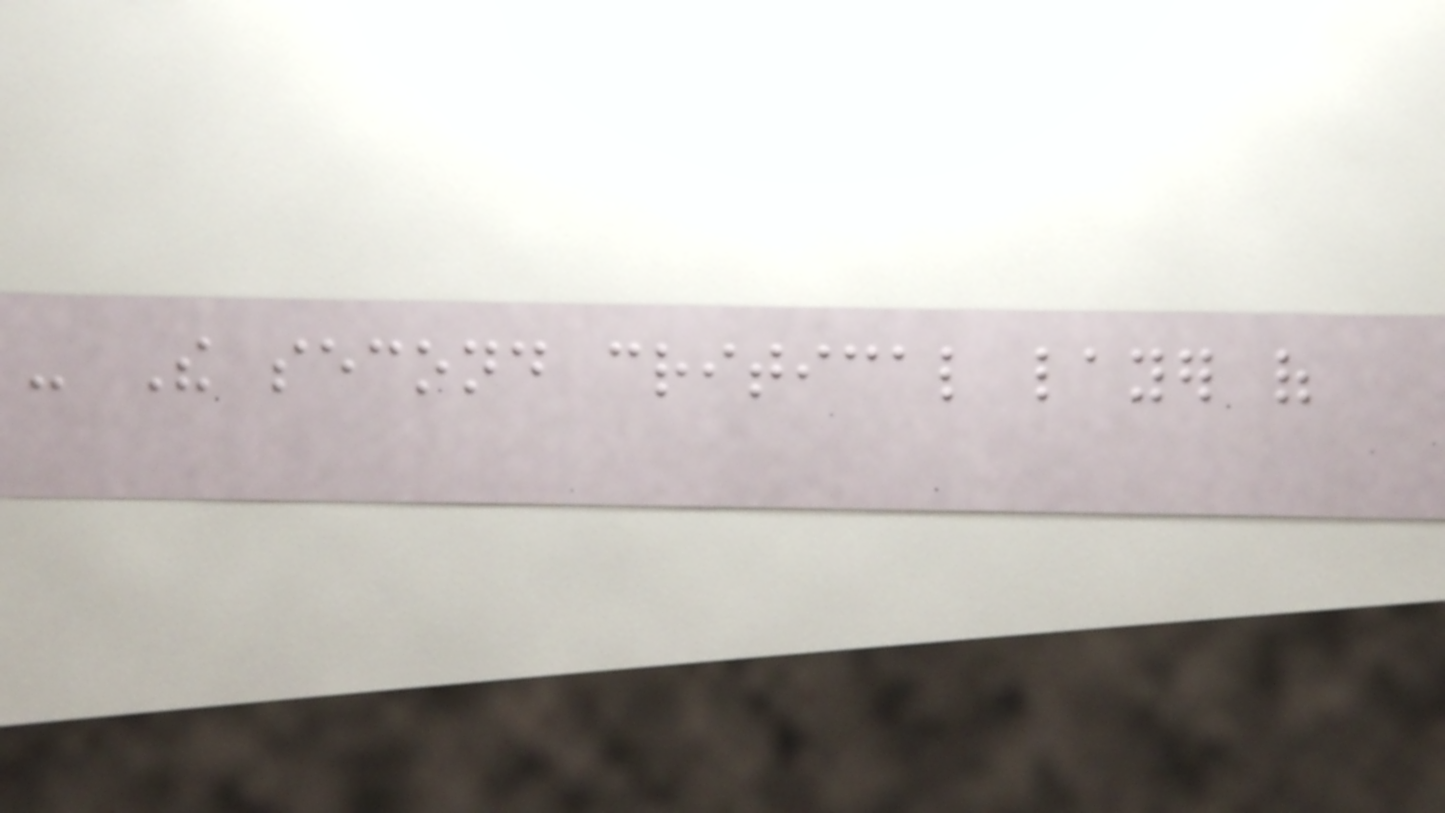- The second critical layer of
